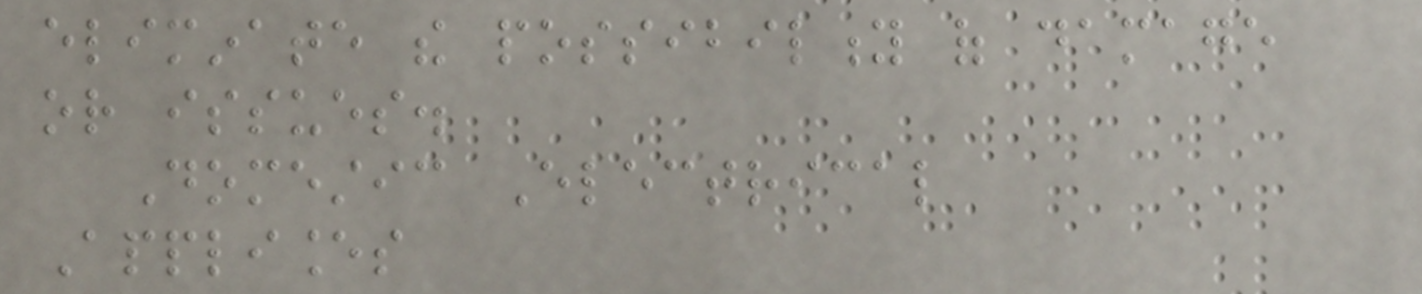eliminate the possibility of damage
or issues.
Domestic Electrical
Appliances
